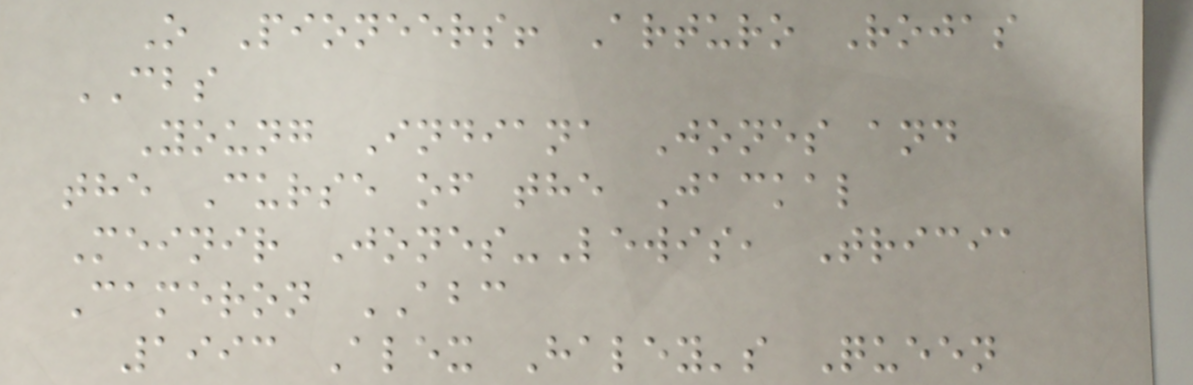O Pioneers! Arturo Rojas
CBS
Young Indiana Jones and
the Curse of the Jackal
Meinir Jones-Lewis, Tricia
Cameron ABC
1993 Alex Haley's Queen
